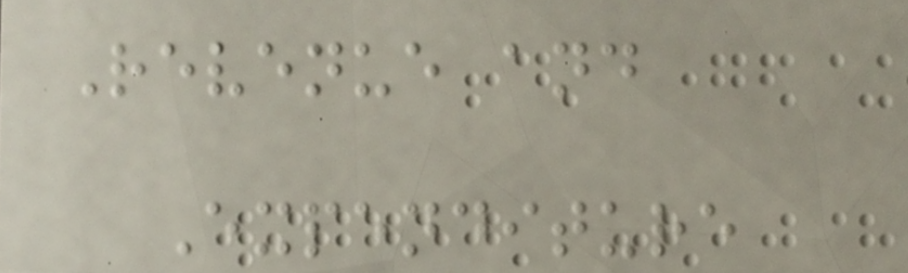Revenue and
Expenditure
